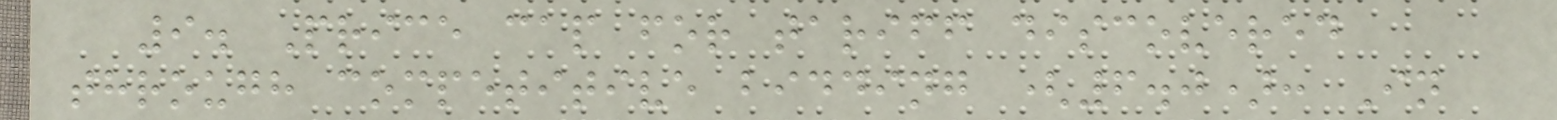9. Price cap for tariff discovered
through competitive bidding (6.0): In
